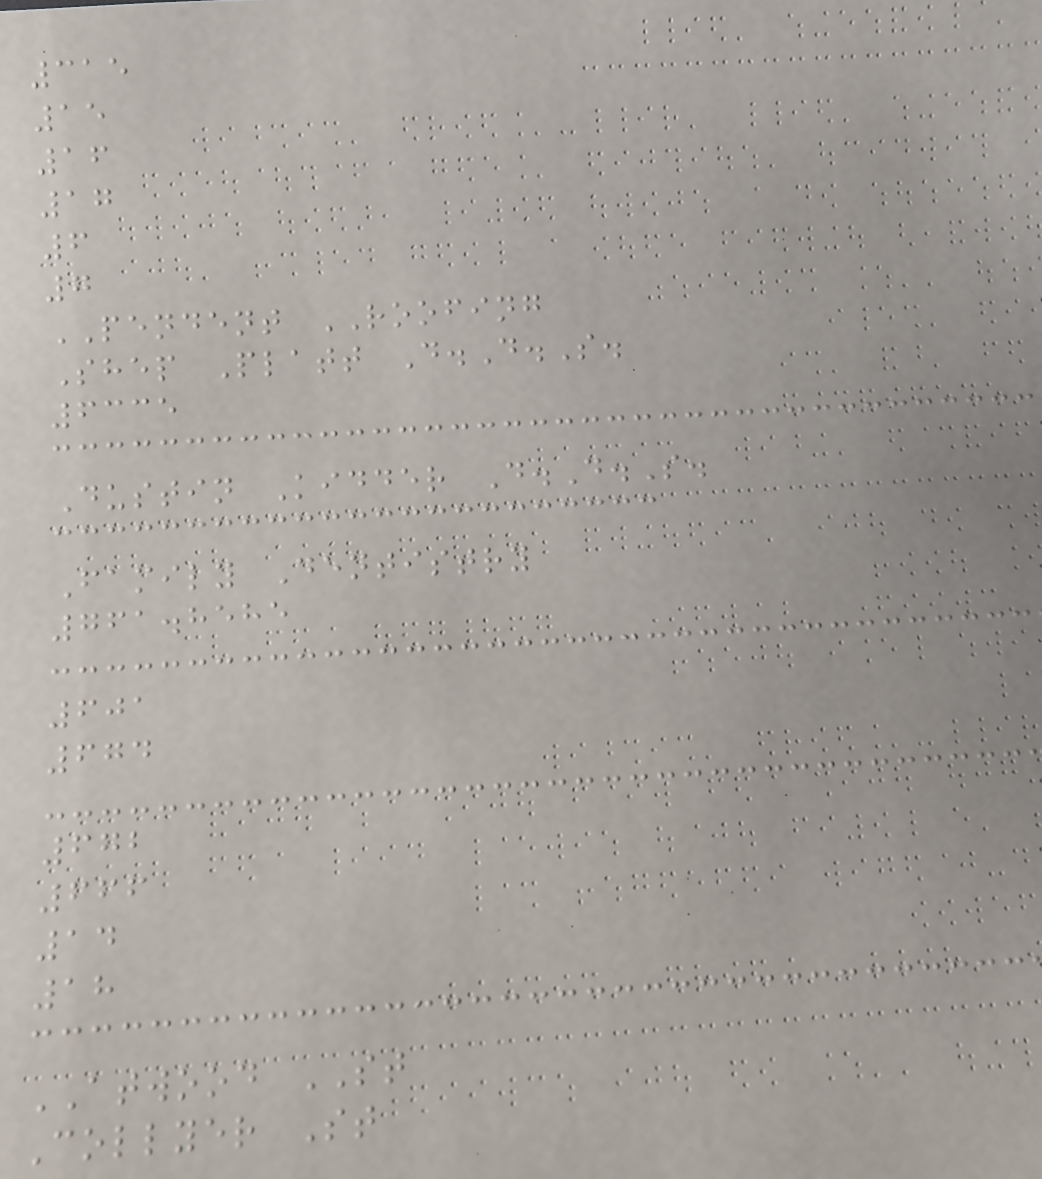315
15
16
17
6
7
PENDENT ROOFING
Shep Platt D.D.S.
6335
Dustin Kidder D.D.S.
Family Dentistry
761.8585
601
674
672
666
14
18
ATWOOD ST
Collyer St
